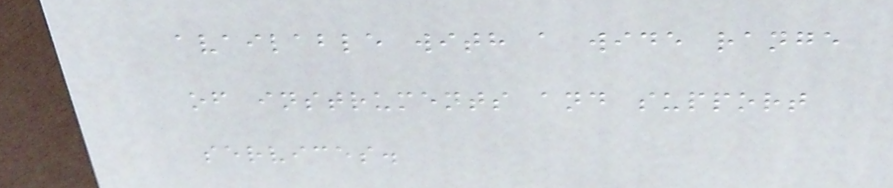available with a wide range
of instruments and support
services.
